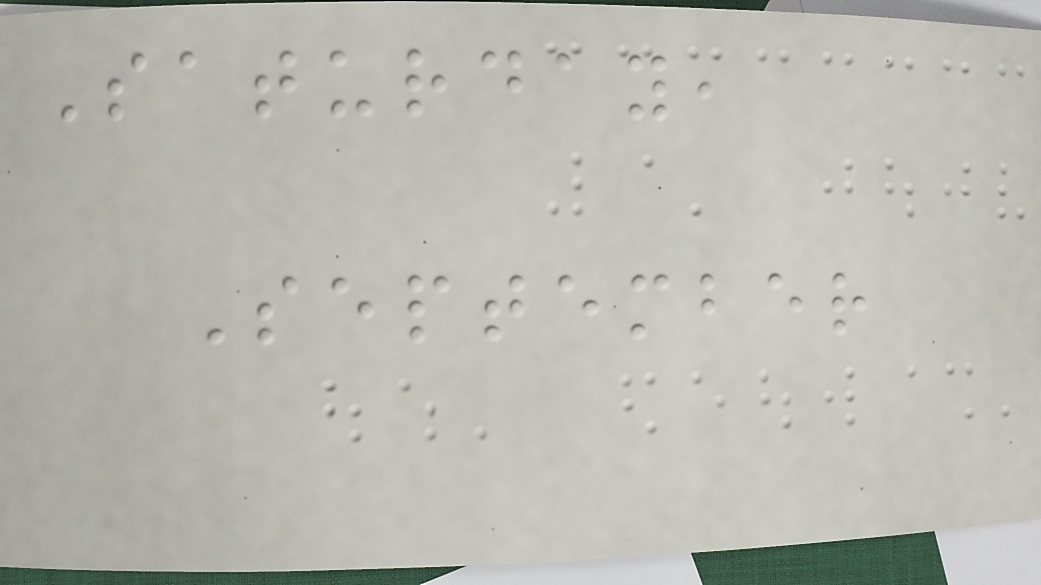Saturday,
September
